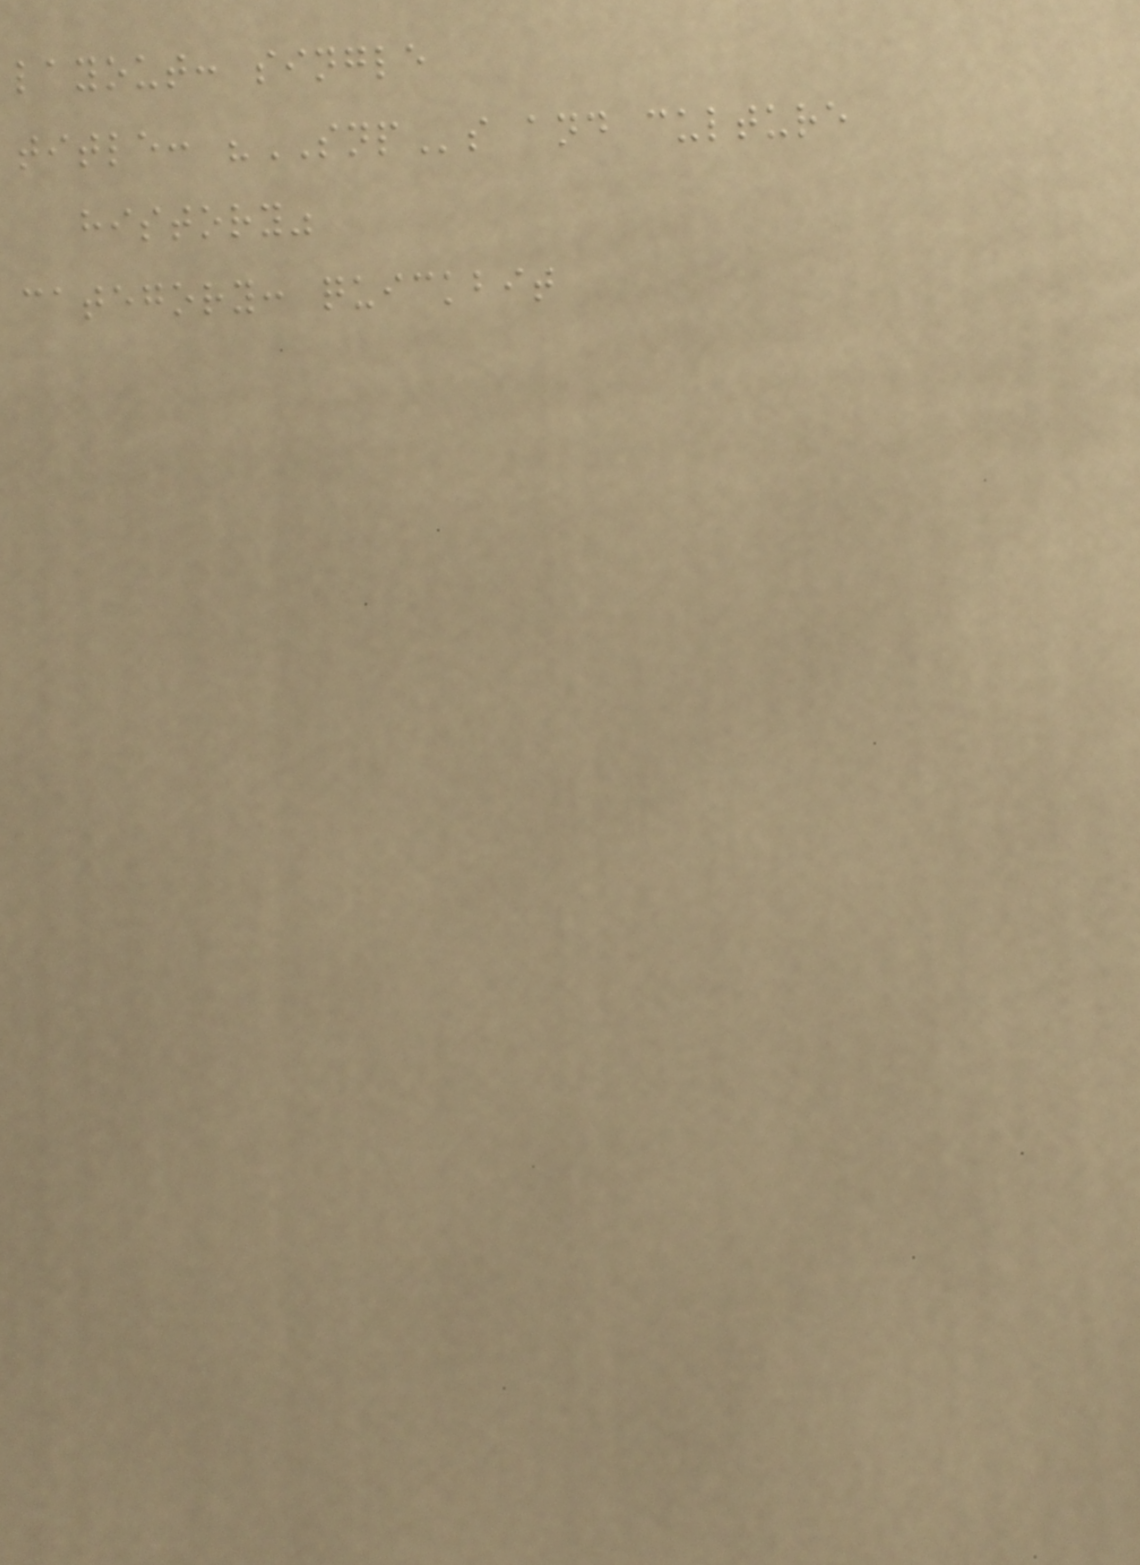layout: single
title: "SNPs and culture
history"
category: quickbit
